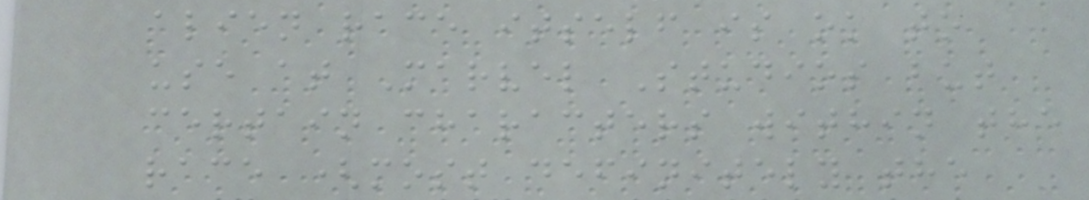alien race itself is ok to
use at Marvel Studios but
certain characters within the
race (most definitely the
